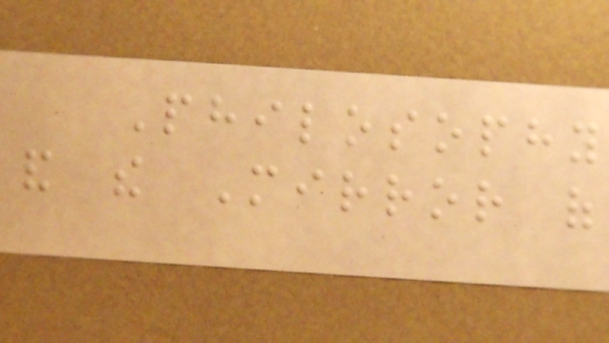Philosophy
and the Mirror of
